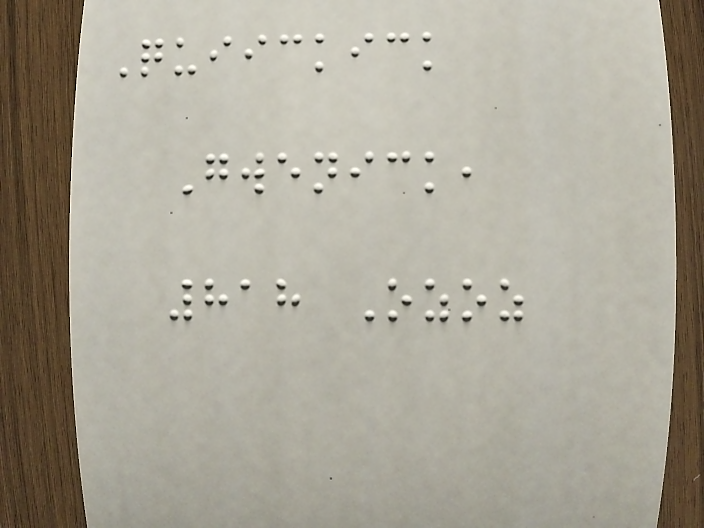Quiickick
Gwenick,
818 Ozoz
